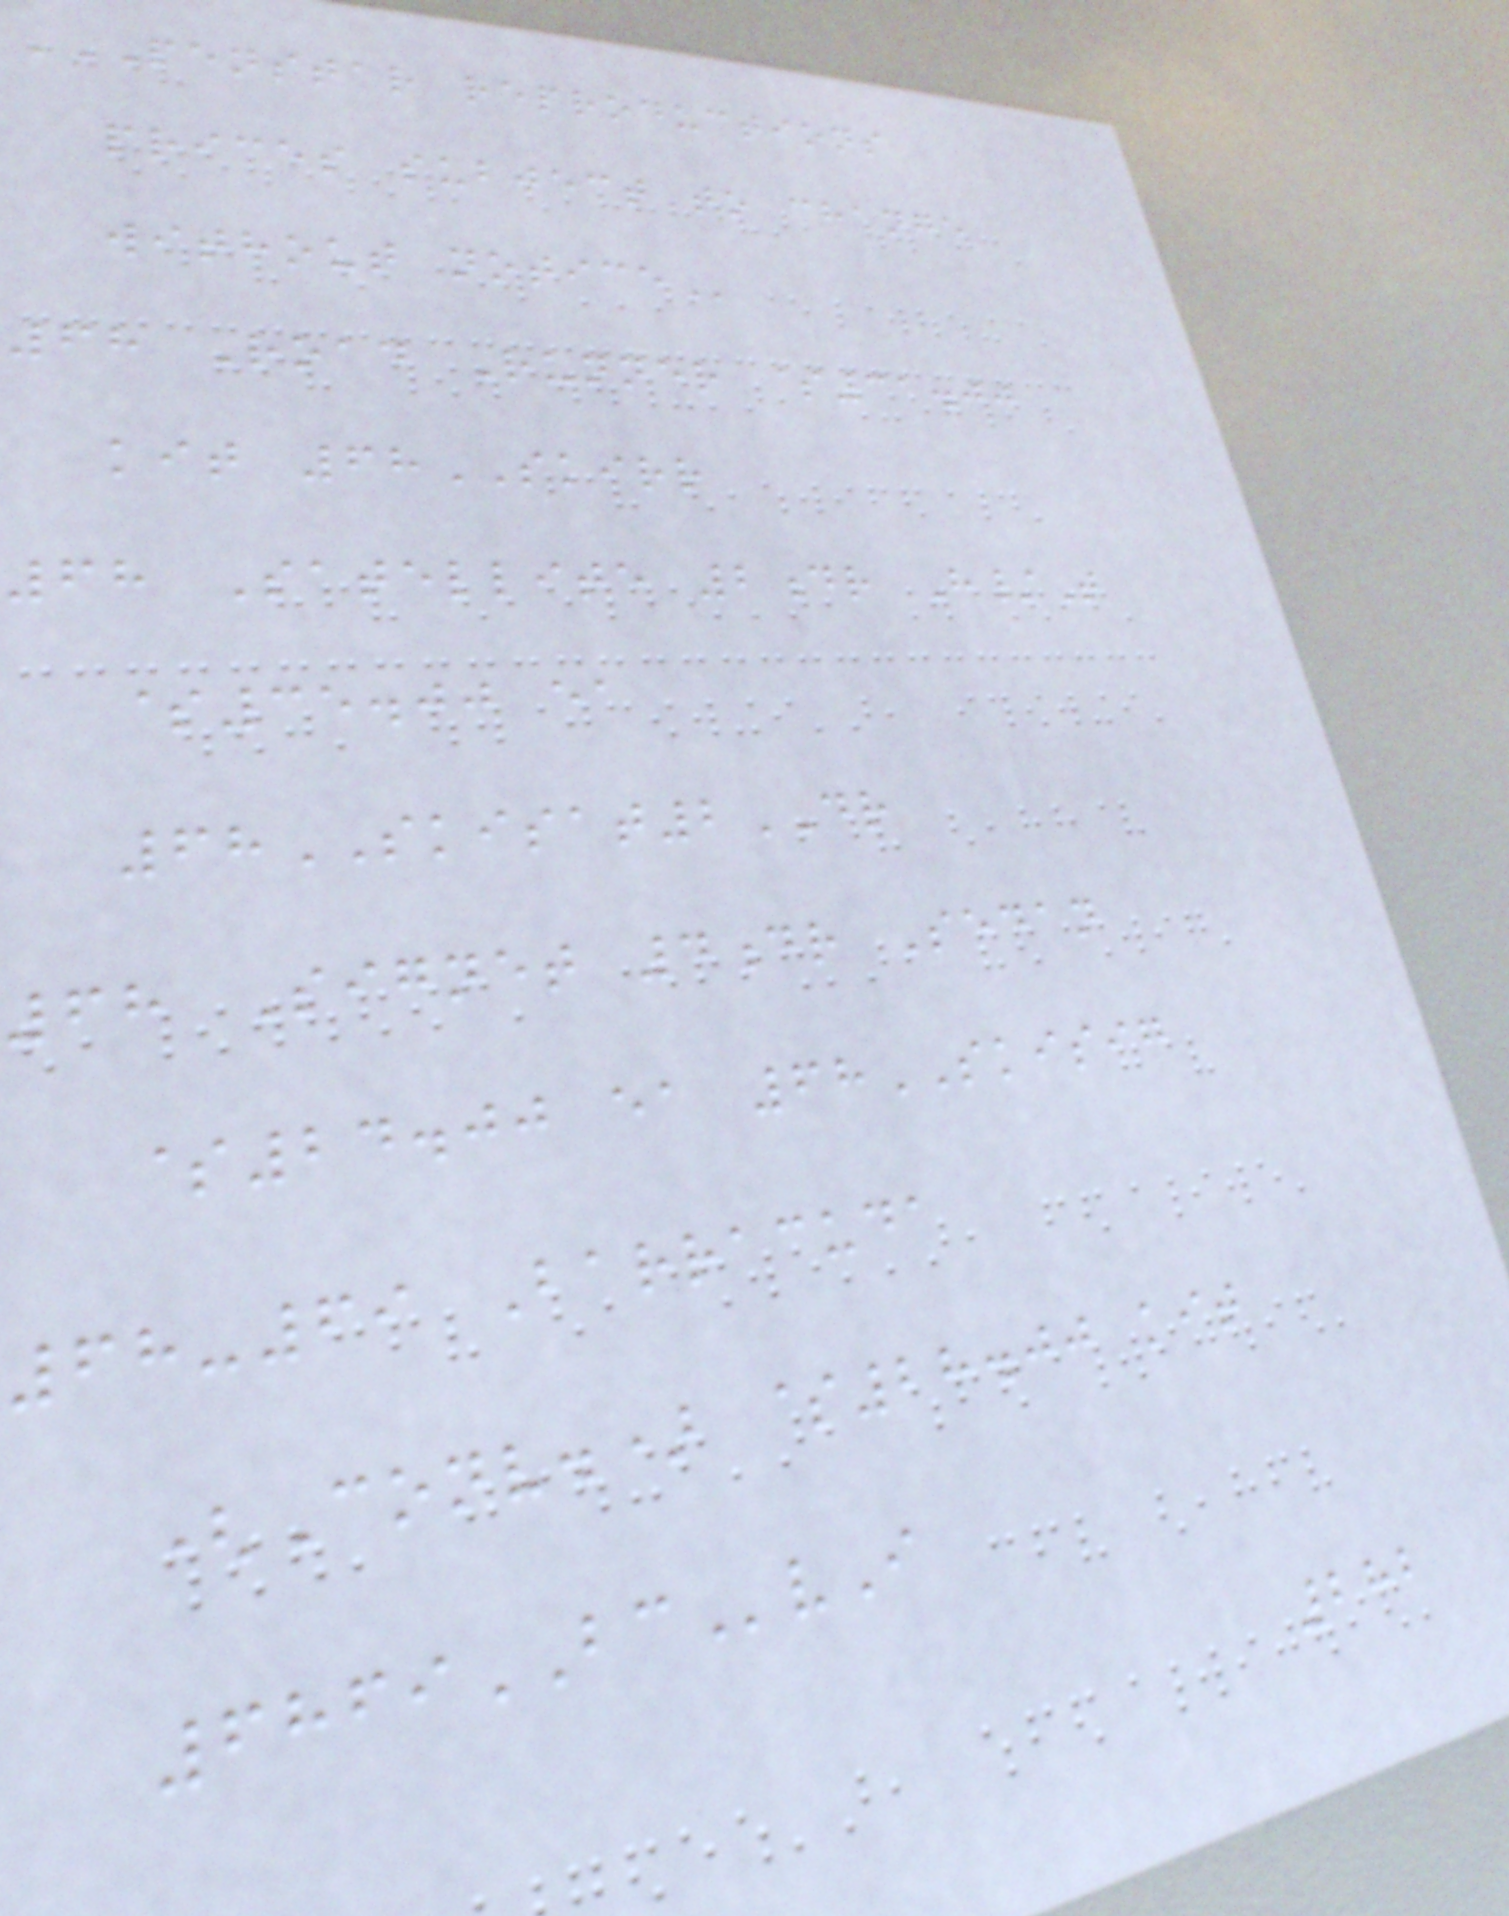PENSTAR REPRODUCTIONS
PRICES SUBJECT TO CHANGE
WITHOUT NOTICE
68 Road Runner $31.00
kit 68SKIRR
68 Satellite 2dr H/T
$35.00 ea
68SKISAT2DR
68 Signet 4dr Sedan
$24.00 ea 68SKISIG
68-69 Barracuda
(Conv.) $28.00 kit
6869BCvI
282
